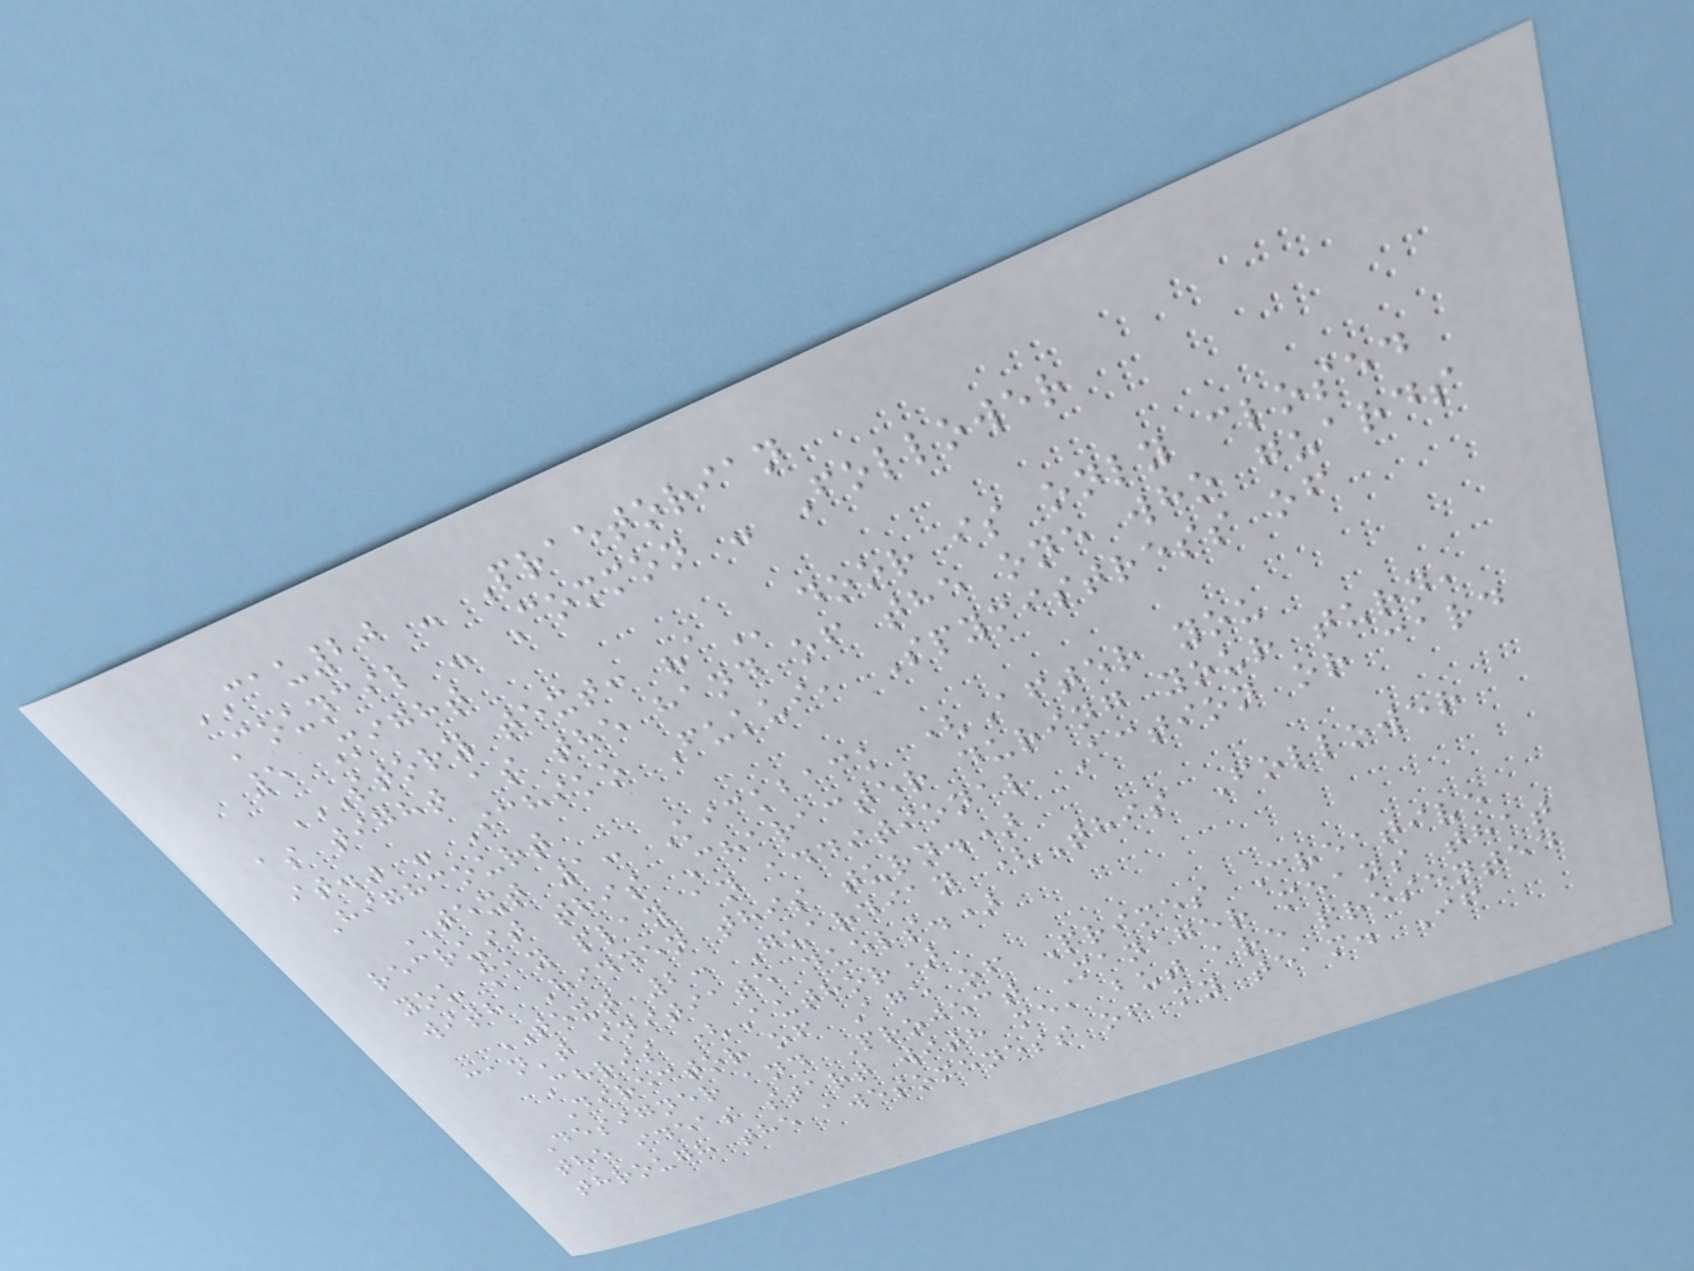CAU20 - Praetorian
Council - Common - Follower
5 Might
STORY TEXT: "A door is only closed
as tight as the hand of the one who guards
it." - Ichiko Fukui, Spymistress of
Highcourt
TEXT 1: Kickback (After you
recruit this Character during your turn,
you may play an additional Action or card
with Hidden this turn.)
TEXT 2: Guardian (This Follower
can't initiate duels.)
Chris (Author)
Director of Age of Primes Creative
Designer and Project Manager means that
the ideas start with me, but are presented
through the awesomeness of my team. If
